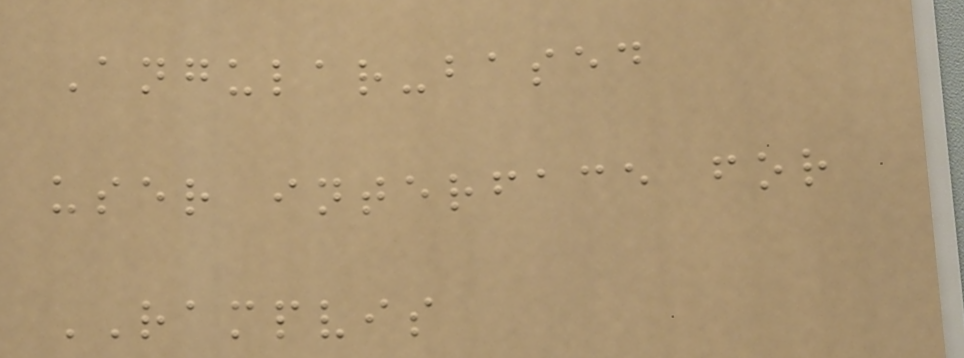Angular-based
user interface for
RAMPVIS
